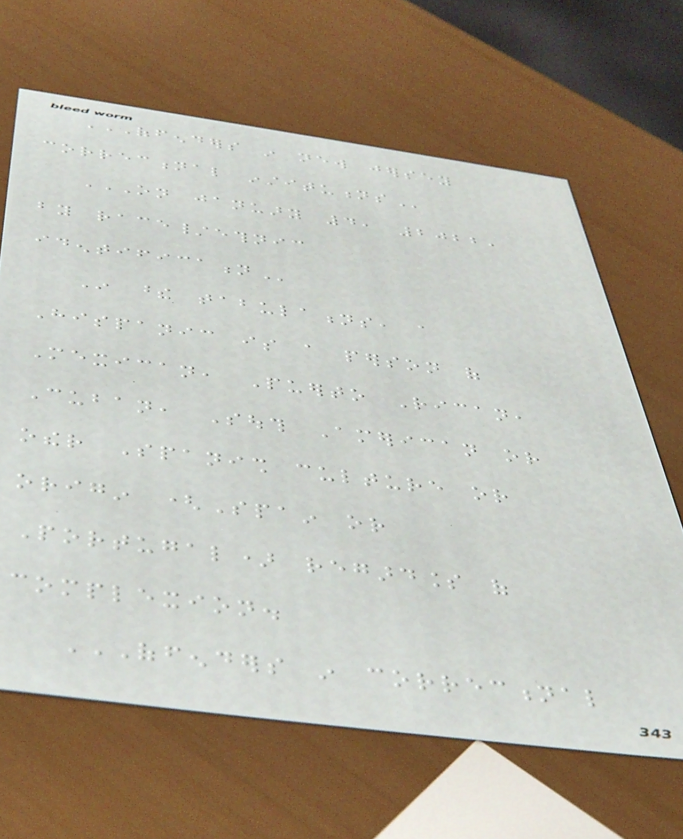OFFENDERS IN NEW JERSEY
CORRECTIONAL INSTITUTIONS
ON JANUARY 4, 2022,
BY RACE/ETHNIC
IDENTIFICATION
In these tabulations, a
Hispanic is a person of
Mexican, Puerto Rican,
Cuban, South American or
other Spanish culture or
origin (Spain or
Portugal) regardless of
complexion.
OFFENDERS IN CORRECTIONAL
